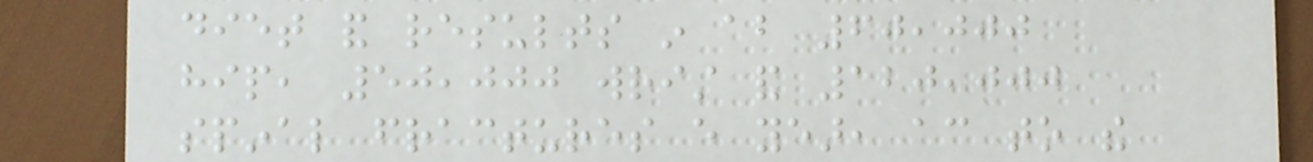diet and results in about 60,000
hip, 50,000 wrist and 120,000
spinal fractures every year, according to the
